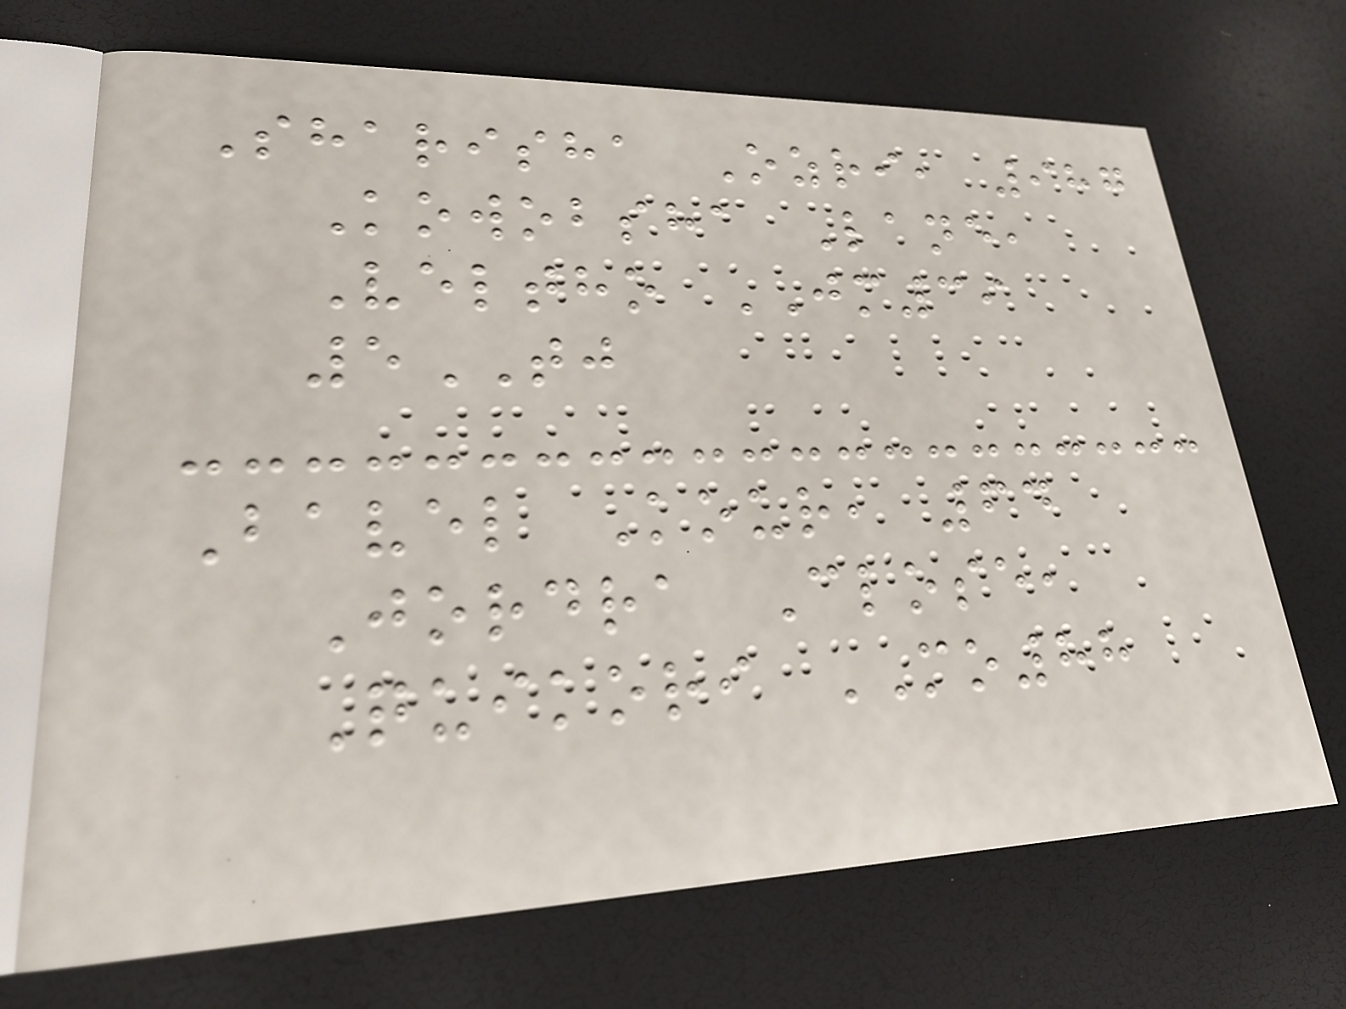Sharisha Ozri, 987
Kowobsha Lane,
Veltho JM39
5TJ
Bavel Kour, 64
Jordra Close,
Quikori MO88
